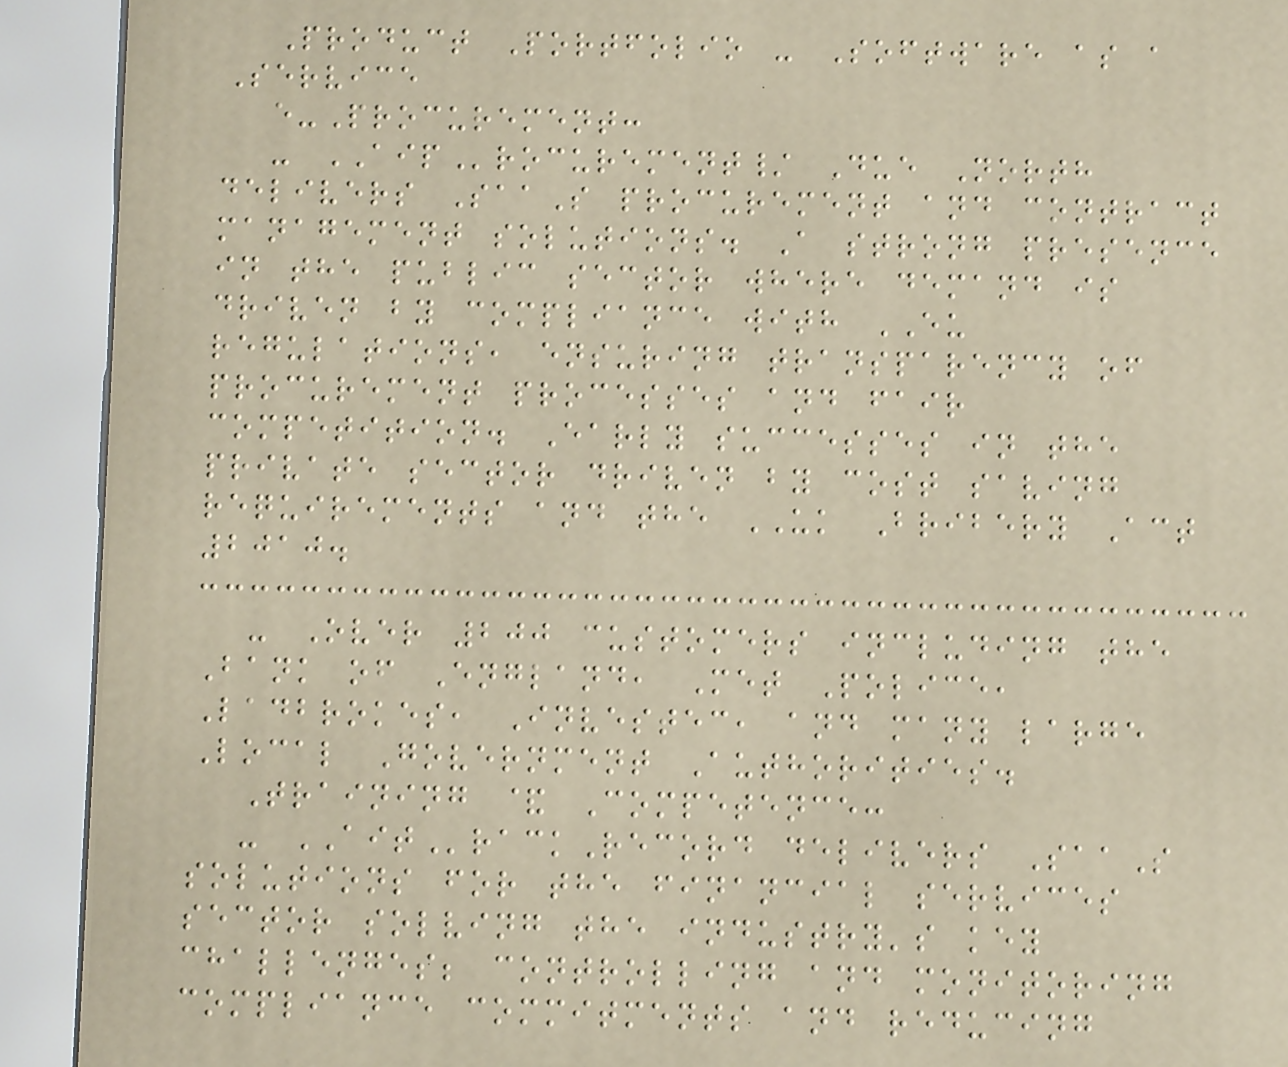Product Portfolio - Software as a
Service
e-Procurement:
- AIProcurement/ Due North
delivers SaaS procurement and contract
management solutions. A strong presence
in the public sector where demand is
driven by compliance with EU
regulations, ensuring transparency of
procurement processes and fair
competition. Early successes in the
private sector driven by cost saving
requirements and the UK Bribery Act
2010.
- Over 200 customers including the
Bank of England, Met Police,
Ladbrokes, Investec, and many large
Local Government Authorities.
Training & Competence:
- AITrackRecord delivers SaaS
solutions for the financial services
sector solving the industry's key
challenges; controlling and monitoring
compliance commitments and reducing
